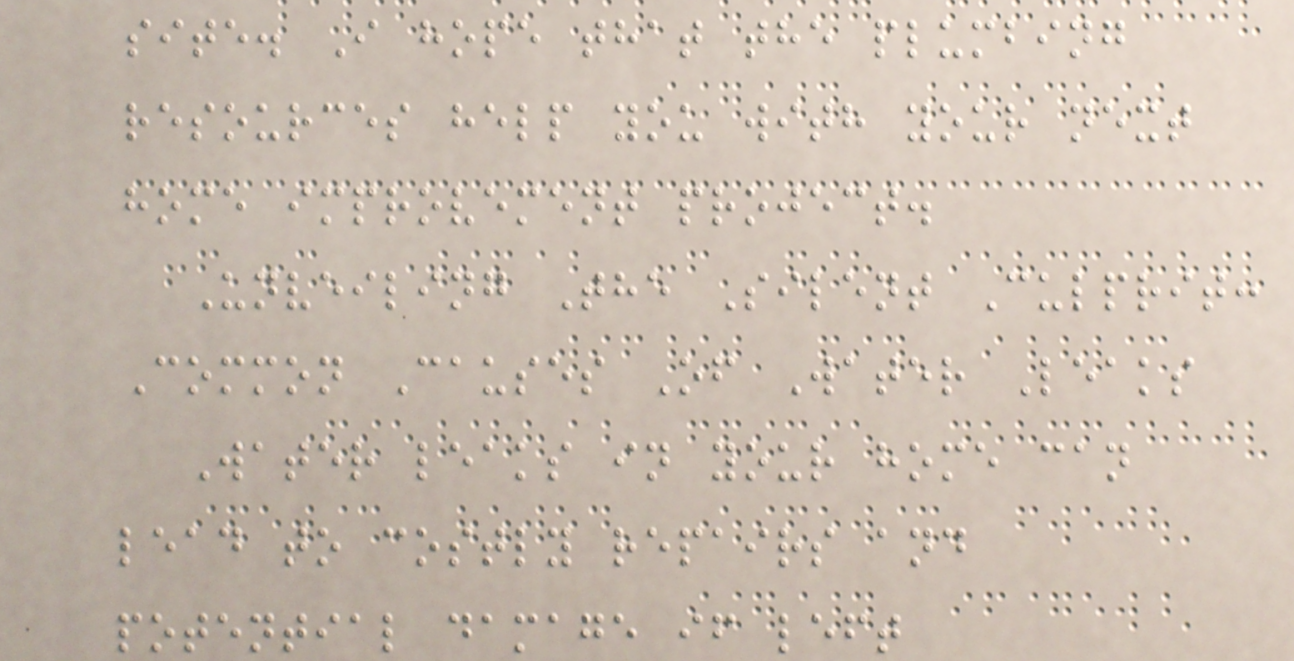site. I hope that the plumbing
resources help you with your next
home improvement project.
Unveiling The Silent Culprit:
Common Causes Of Water Leaks
Water leaks in your home can
lead to costly repairs and
potential damage if left
